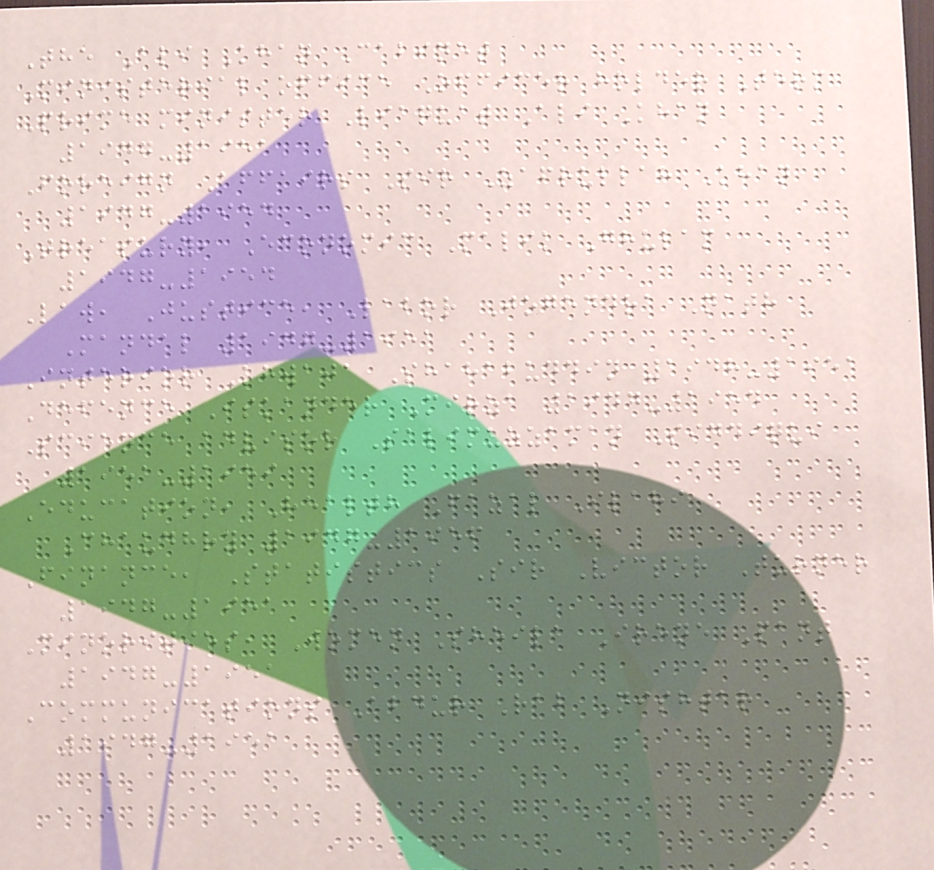The Ali Khan Cabinet
Ministerial office Officer holder Term
Prime minister Liaquat Ali Khan
1947-1951
Foreign Affairs Sir Zafrullah Khan
1947-1954
Treasury, Economic Malik Ghulam
1947-1954
Law, Justice, Labor Jogendra Nath
Mandal 1947-1951
Interior Khwaja Shahabuddin 1948-1951
Defence Iskander Mirza 1947-1954
Science advisor Salimuzzaman Siddiqui
1951-1959
Education, Health Fazal Ilahi
Chaudhry 1947-1956
Finance, Statistics Sir Victor Turner
1947-1951
Minorities, Women Sheila Irene Pant
1947-1951
Communications Abdur Rab Nishtar
1947-1951
